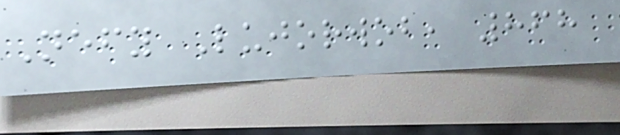Nefy Lujorwob, 868
